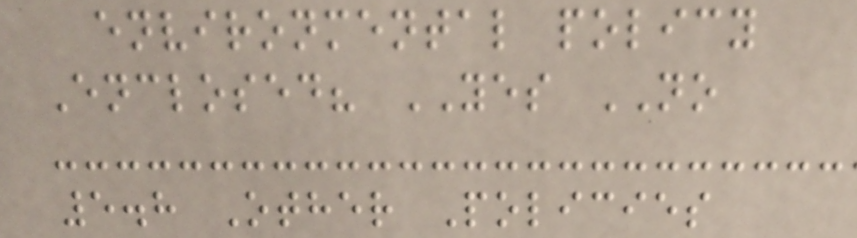environmental policy
Enclosed? YES NO
5.8 Other Policies
